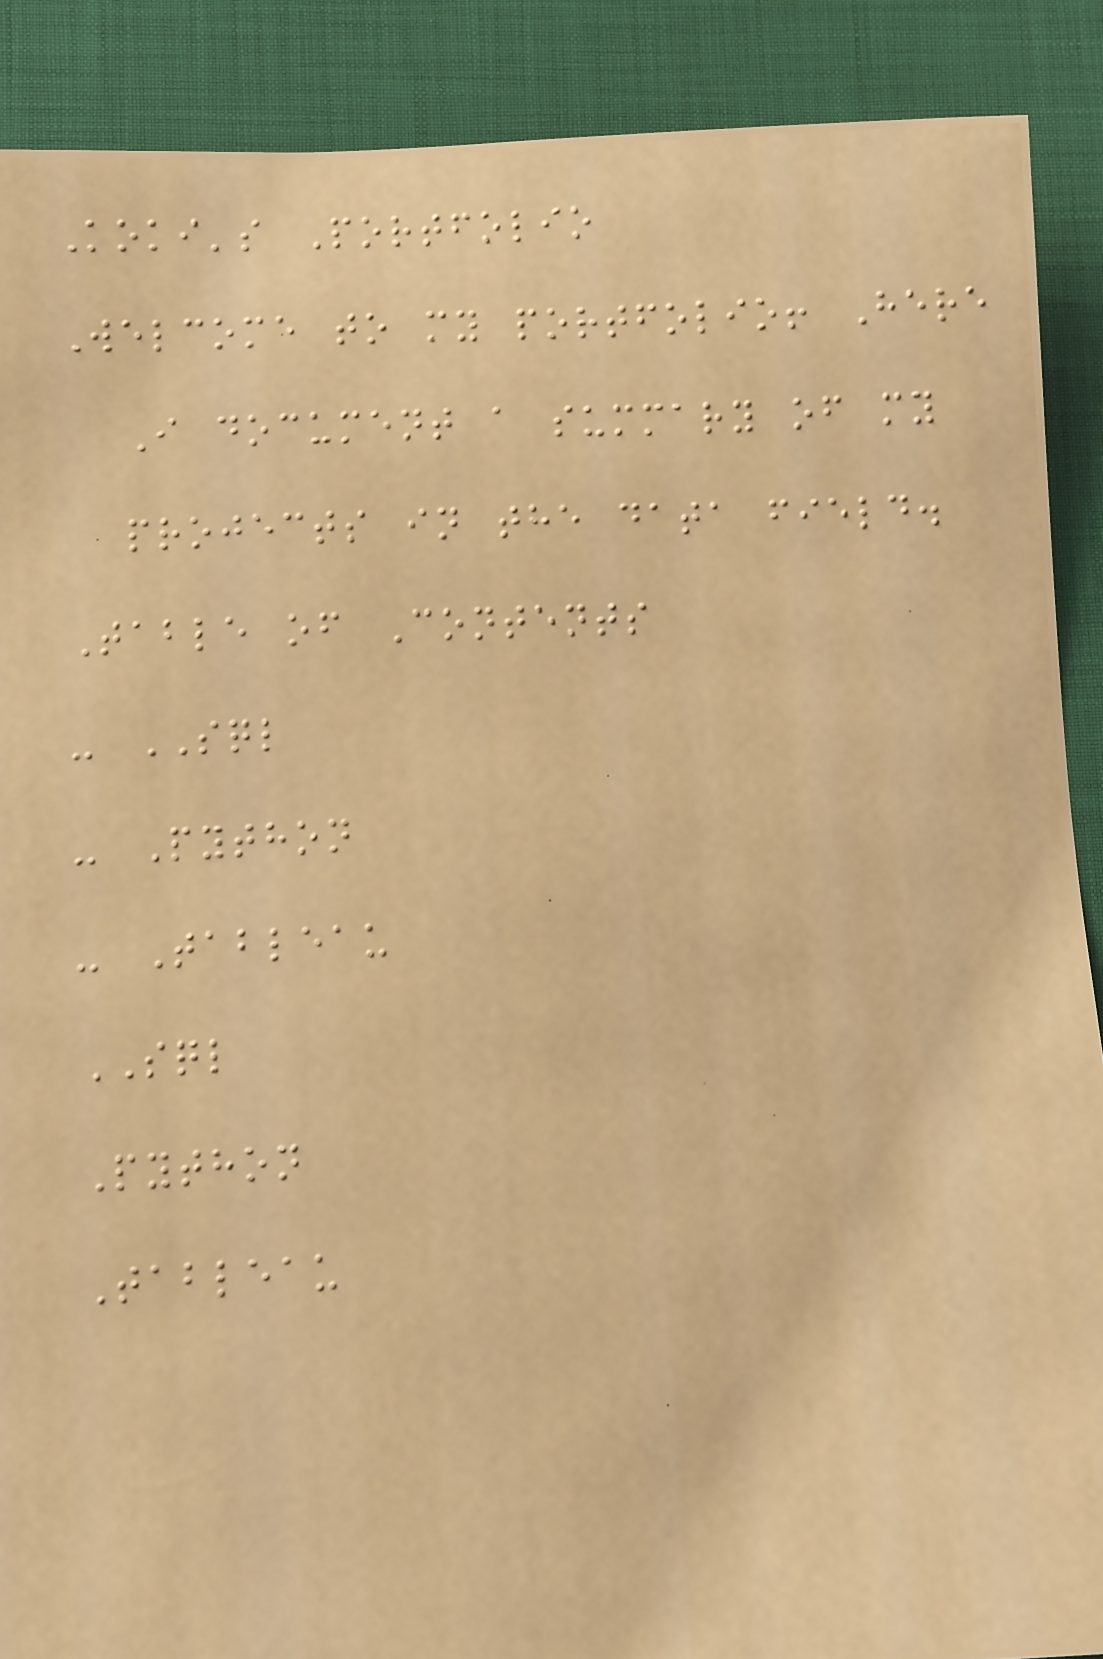Koki's Portfolio
Welcome to my portfolio! Here
I document a summary of my
projects in the data field.
Table of Contents
- SQL
- Python
- Tableau
SQL
Python
Tableau
